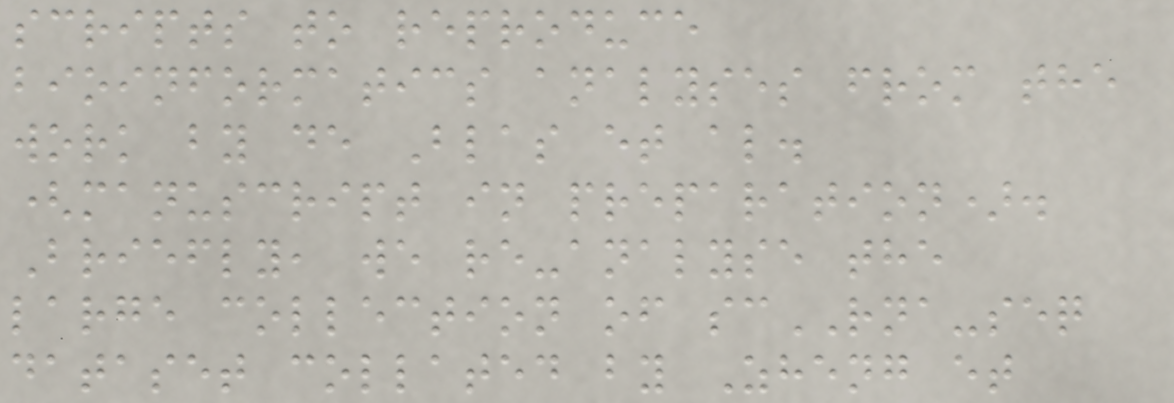scripts to reproduce
bioinformatics analyses from the
work by de Blas et al.
(manuscript in preparation).
Briefly, we re-analyse the
large collection of scRNA-seq
dataset collated by Zheng et
